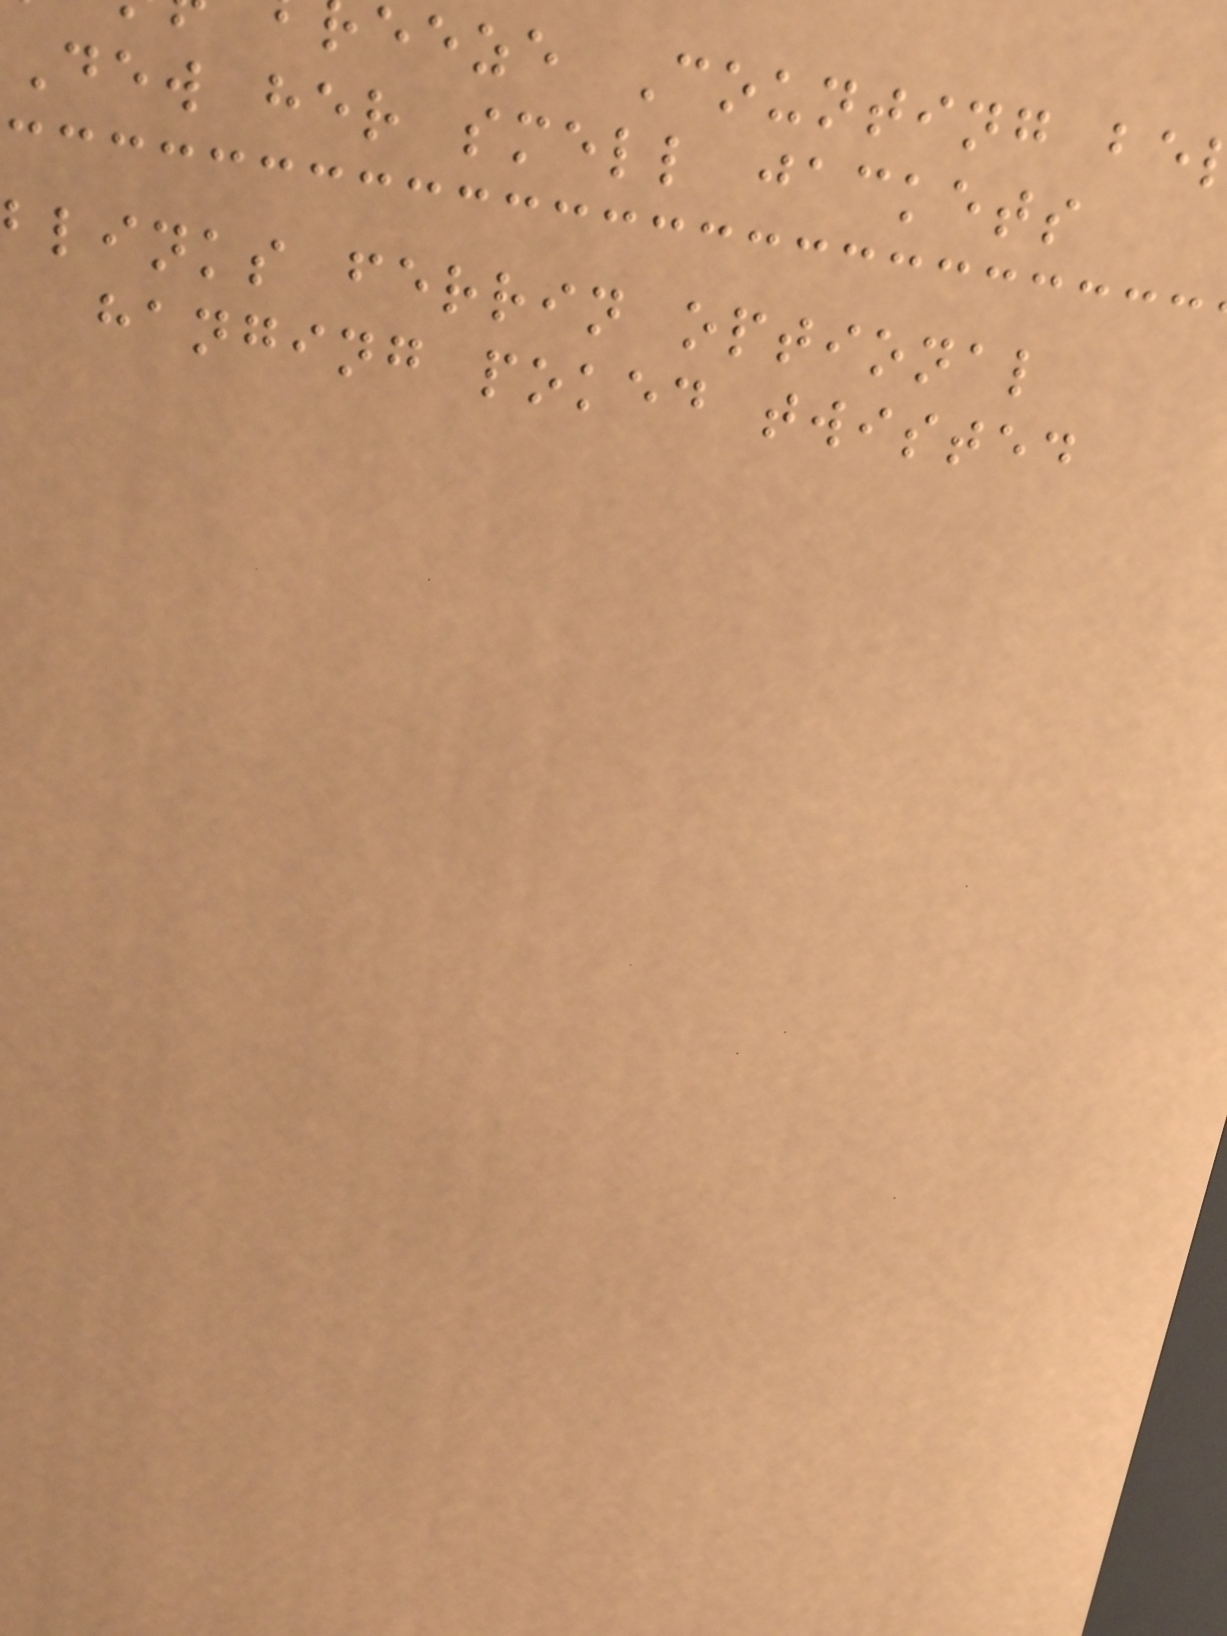eeze Counting be
Dew her smell jackets
blinks ferrin optional
hanging poked twisted
